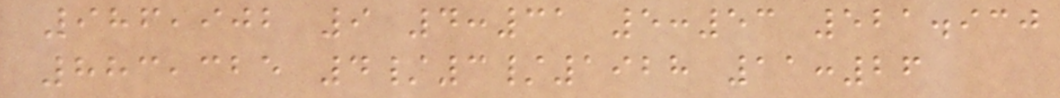986,902 9 4:31 5:53 521.930
883,325 4/3/1928 11:26
